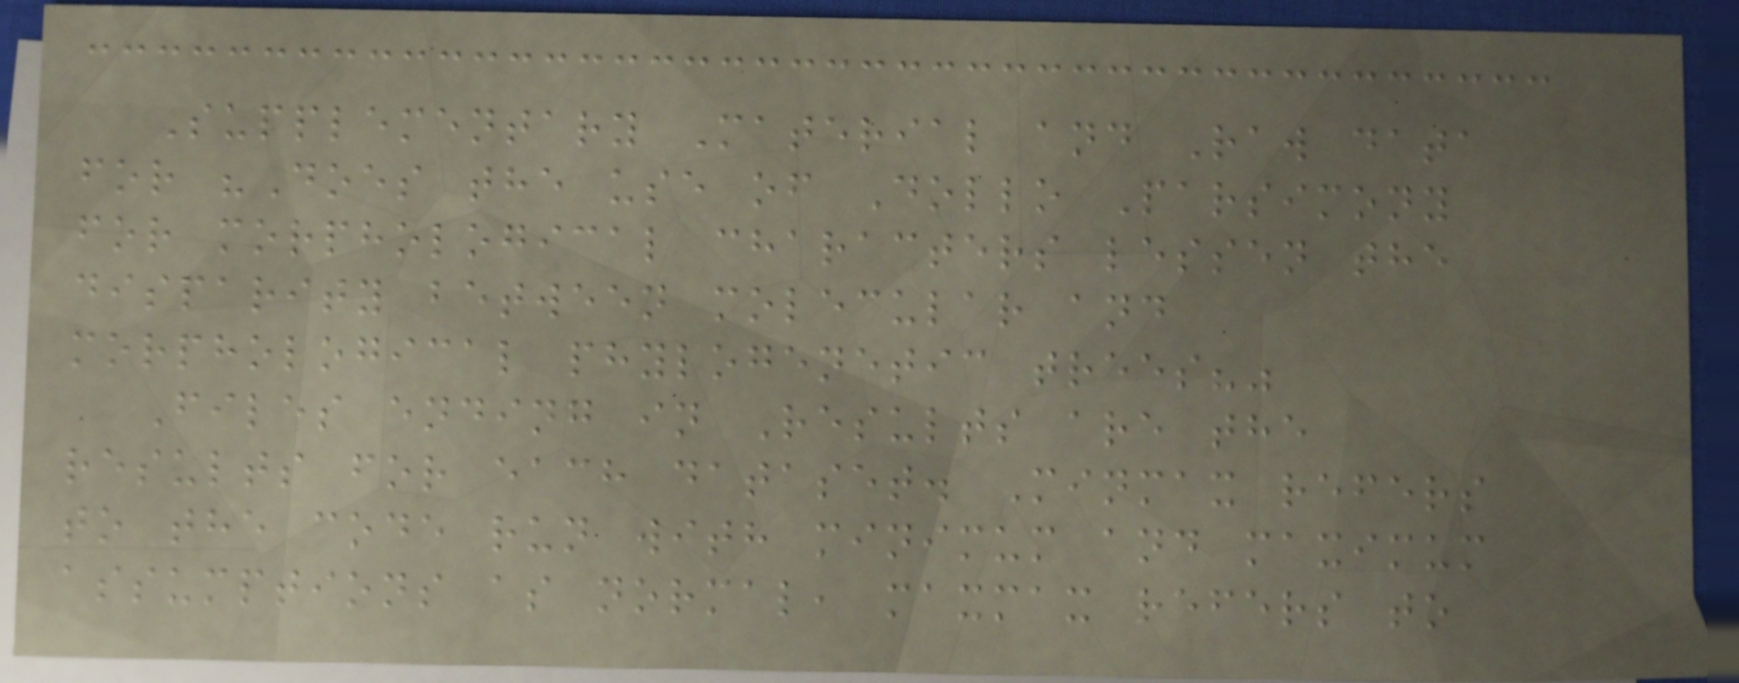Supplementary Material and Raw data
for "Does the use of Dollo Parsimony
for morphological characters lessen the
disparity between molecular and
morphological phylogenetic trees?"
Files ending in Results are the
results for each dataset. Minmax refers
to the code run with minimum and maximum
assumptions as normal, maxmax refers to
